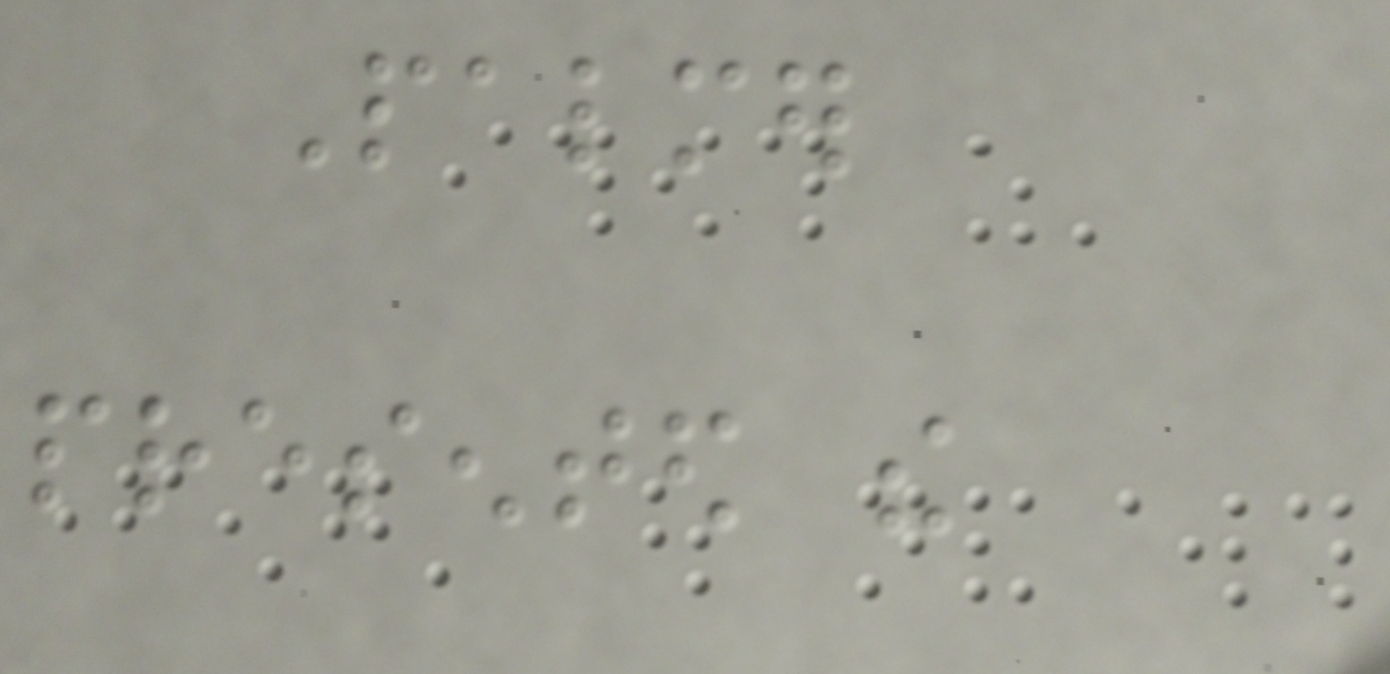Palmer
presented the
